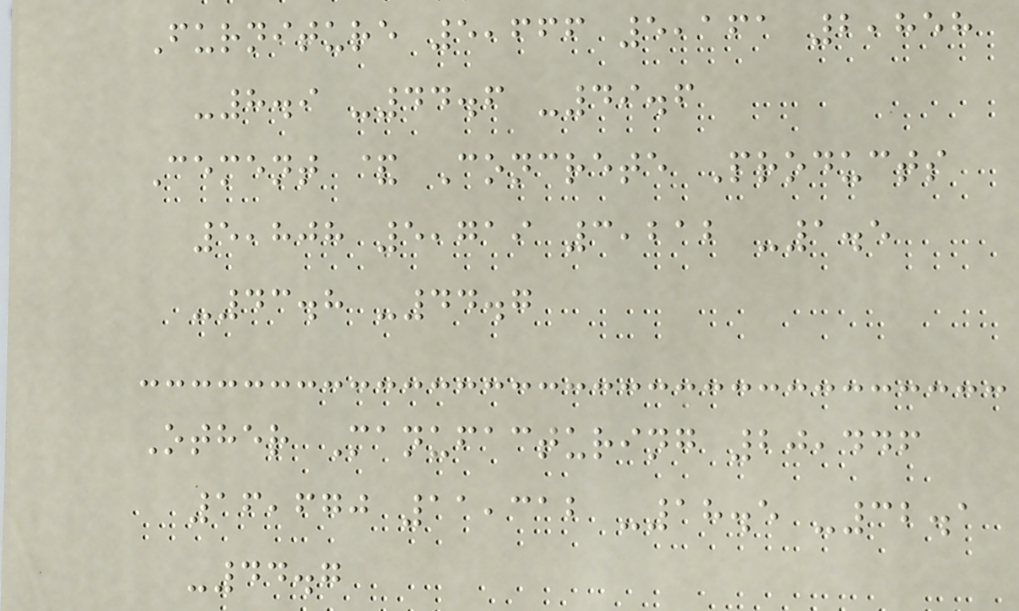Furniture 5,666 5,161 2,858
-8.9 -44.6 -49.6
Cement & Concrete Products
5,808 5,719 3,212 -1.5
-43.8 -44.7
Other Manufacturing 20,446
16,670 11,312 -18.5 -32.1
-44.7
